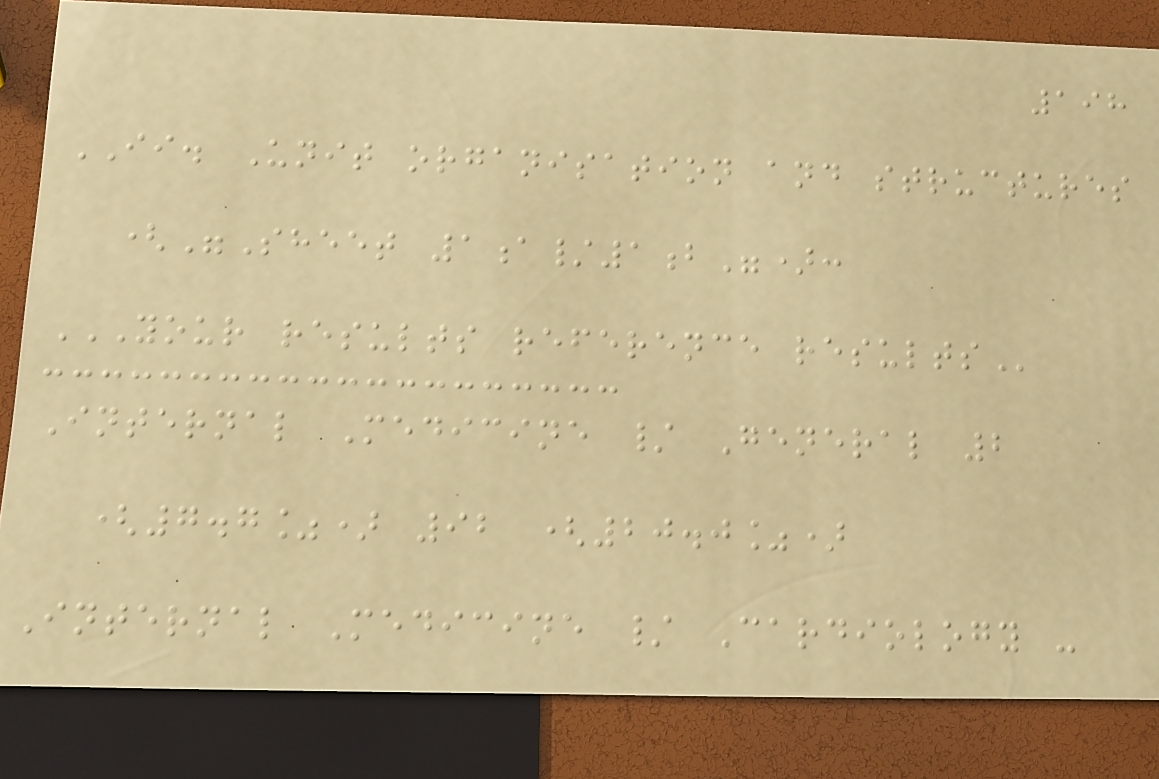198
II. Unit organisation and structures
("Sheet 1a/1b"):
YOUR RESULTS REFERENCE RESULTS
Internal Medicine / General 2
(7.7%) 92 (20.0%)
Internal Medicine / Cardiology -
